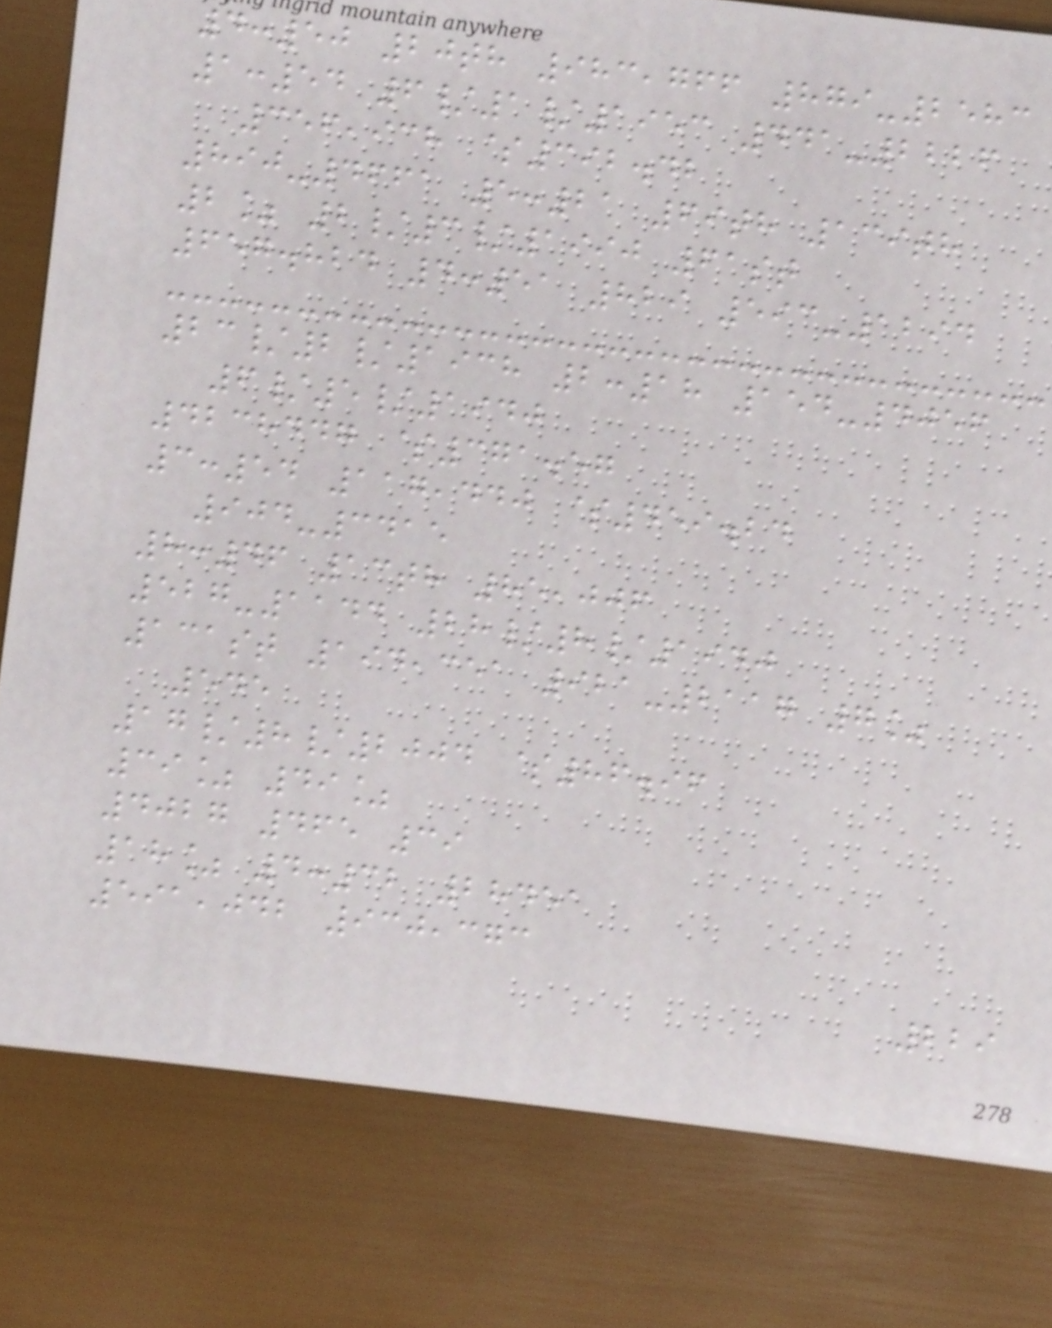4:50 20th 983,766 879-2583
1:54 6/1/1953 441-2226
356,938 $392.42
890-4661 5:21 69th 139th
2% 2/3/1990 61st
657.824 4:51 829 593-1294
23/2/1938 2:18 154-4056
6/5/1940
4238447 $371.57
3:54 117,440 $459.24
904-3415
8:46 13th 85,006
527-1144 28/8/1940
131st 194,351 921-2117 7%
545
17/8/2004 $86.96
39% 49%
4027 465 39
18% 4:32 28451
591,042 930,373
229
